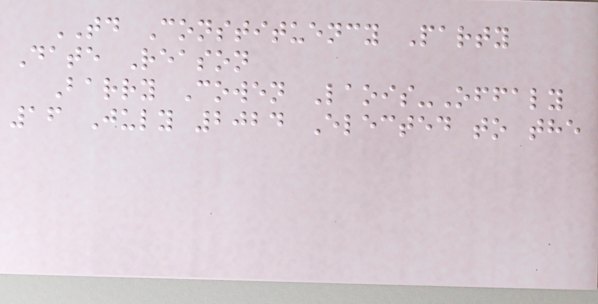TD Constituency Party
Date Reason
Barry Cowen Laois-Offaly
16 July 2024 Elected to the
